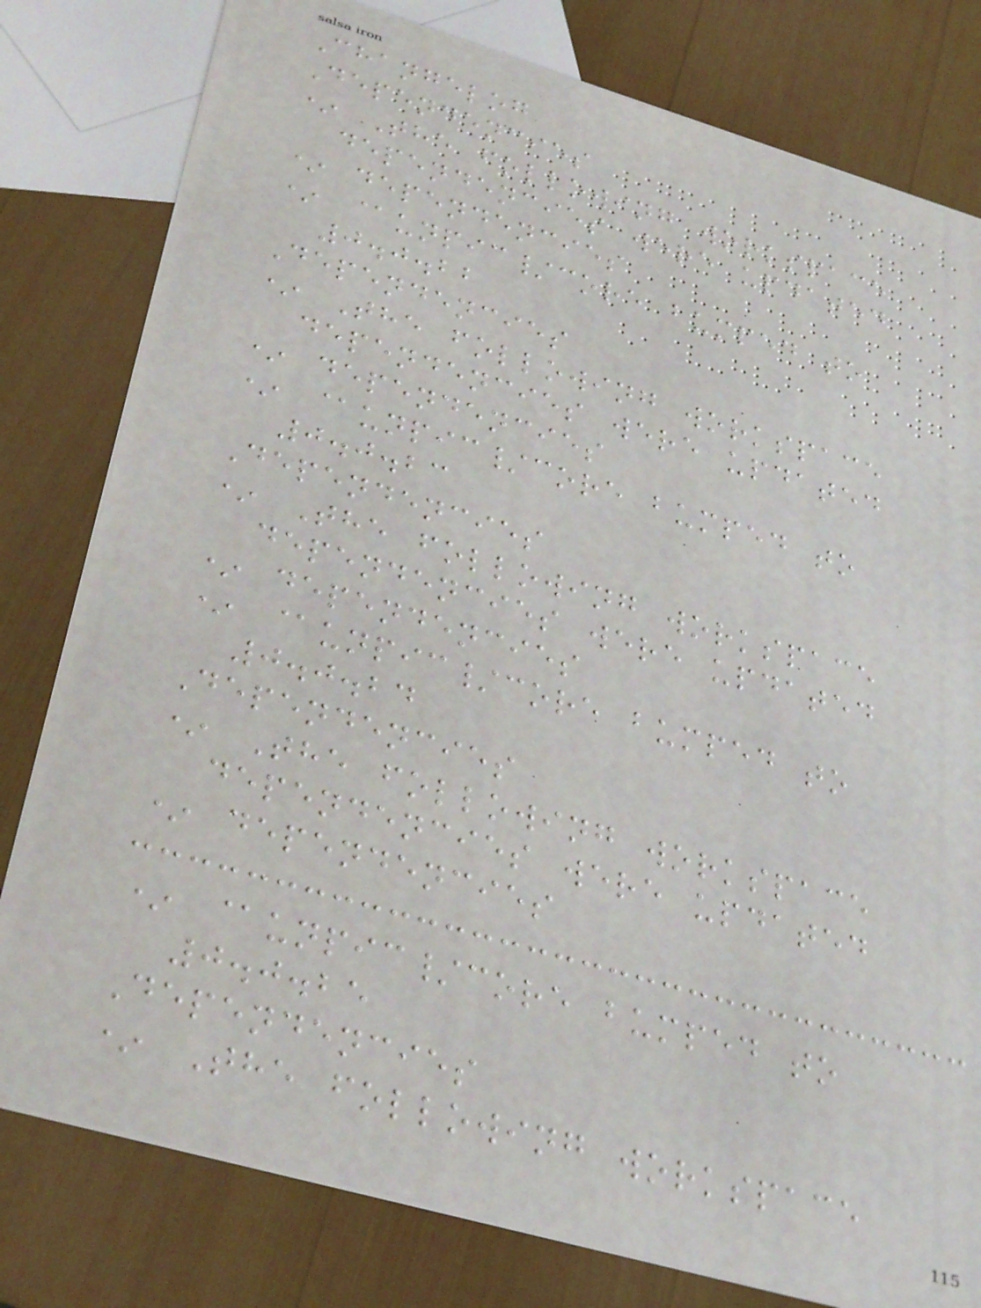Changelog
Dependencies
* The following workspace
dependencies were updated
* dependencies
* @unpic/core bumped to
0.0.22
Dependencies
* The following workspace
dependencies were updated
* dependencies
* @unpic/core bumped to
0.0.23
Dependencies
* The following workspace
dependencies were updated
* dependencies
* @unpic/core bumped to
0.0.24
Dependencies
* The following workspace
dependencies were updated
* dependencies
* @unpic/core bumped to
0.0.25
Dependencies
* The following workspace
